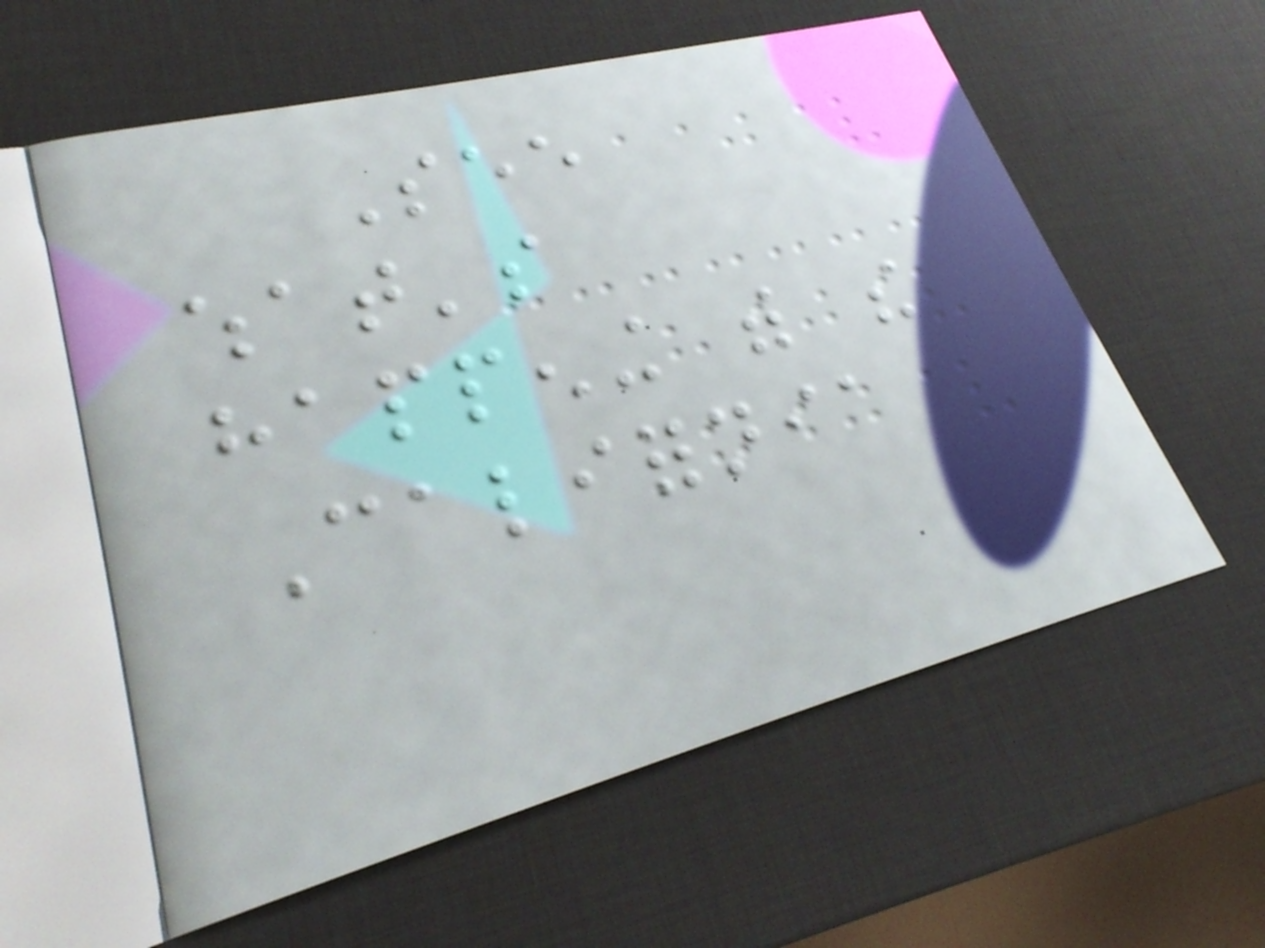See
what's
happening with the
California
